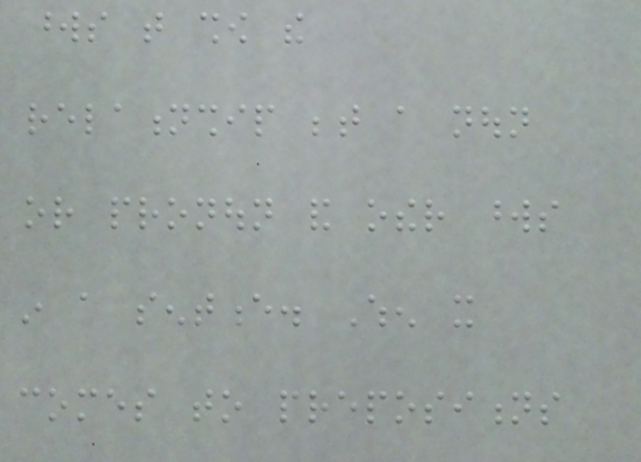words that show the
relationship between a noun
or pronoun and other words
in a sentence. When it
comes to prepositions
